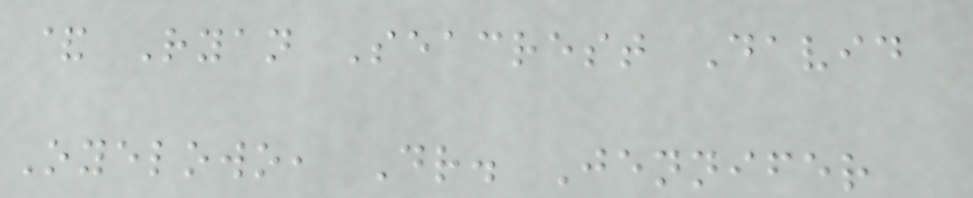& Ryan Seacrest David
Oyelowo, Dr. Jennifer
